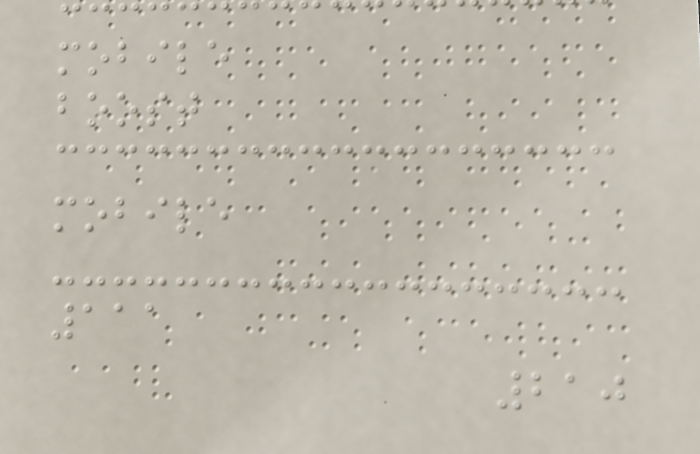mobile
boost
mobile
111
210
